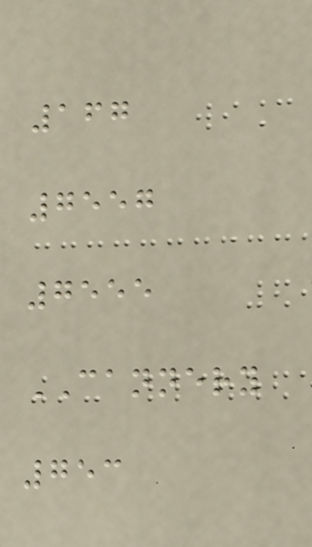167
7557
7555
CANNERY
753
